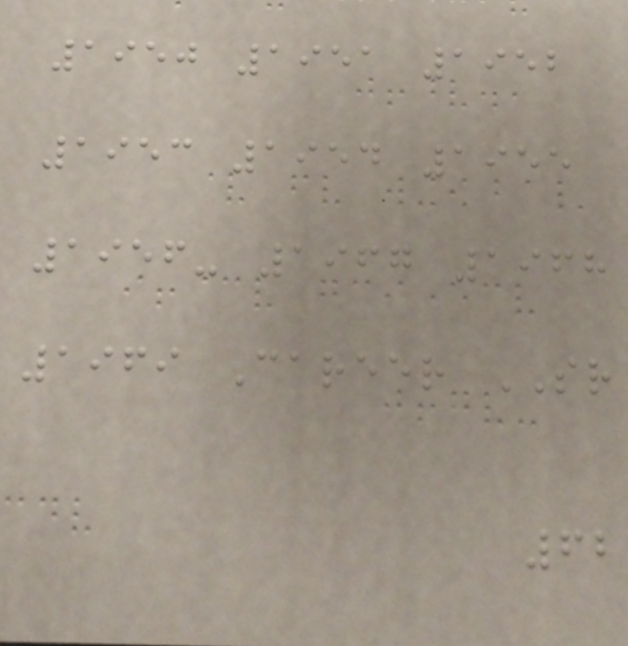1950 1951 1952
1953 1954 1955
1956- 1967 1968
1969 Career SR
62
